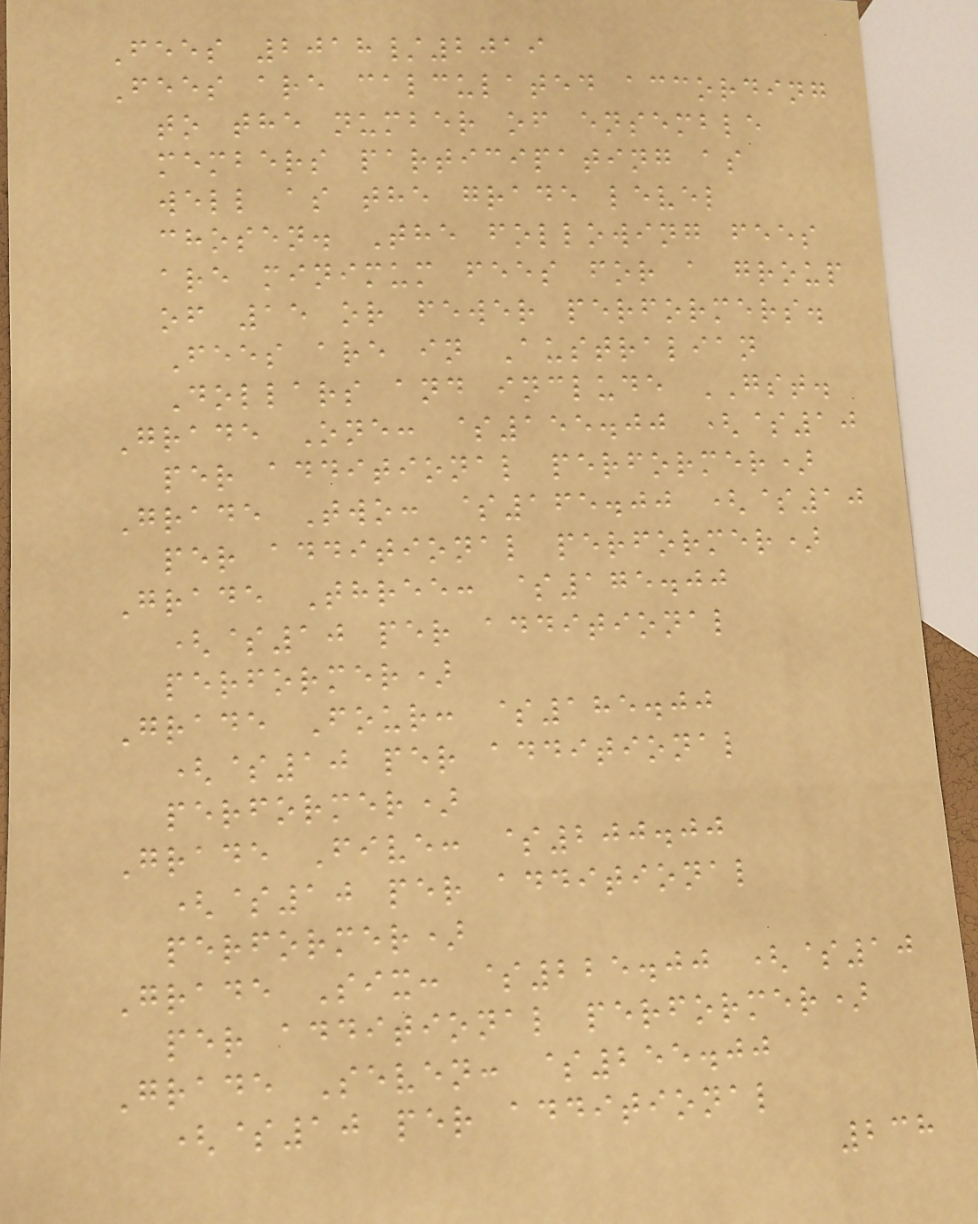Fees 2018/2019
Fees are calculated according
to the number of ensemble
members participating as
well as the grade level
chosen. The following fees
are minimum fees for a group
of 15 or fewer performers.
Fees are in Australian
Dollars and include GST.
Grade One: $155.00 ($10
per additional performer)
Grade Two: $165.00 ($10
per additional performer)
Grade Three: $175.00
($10 per additional
performer)
Grade Four: $185.00
($10 per additional
performer)
Grade Five: $200.00
($10 per additional
performer)
Grade Six: $225.00 ($10
per additional performer)
Grade Seven: $255.00
($10 per additional
238
